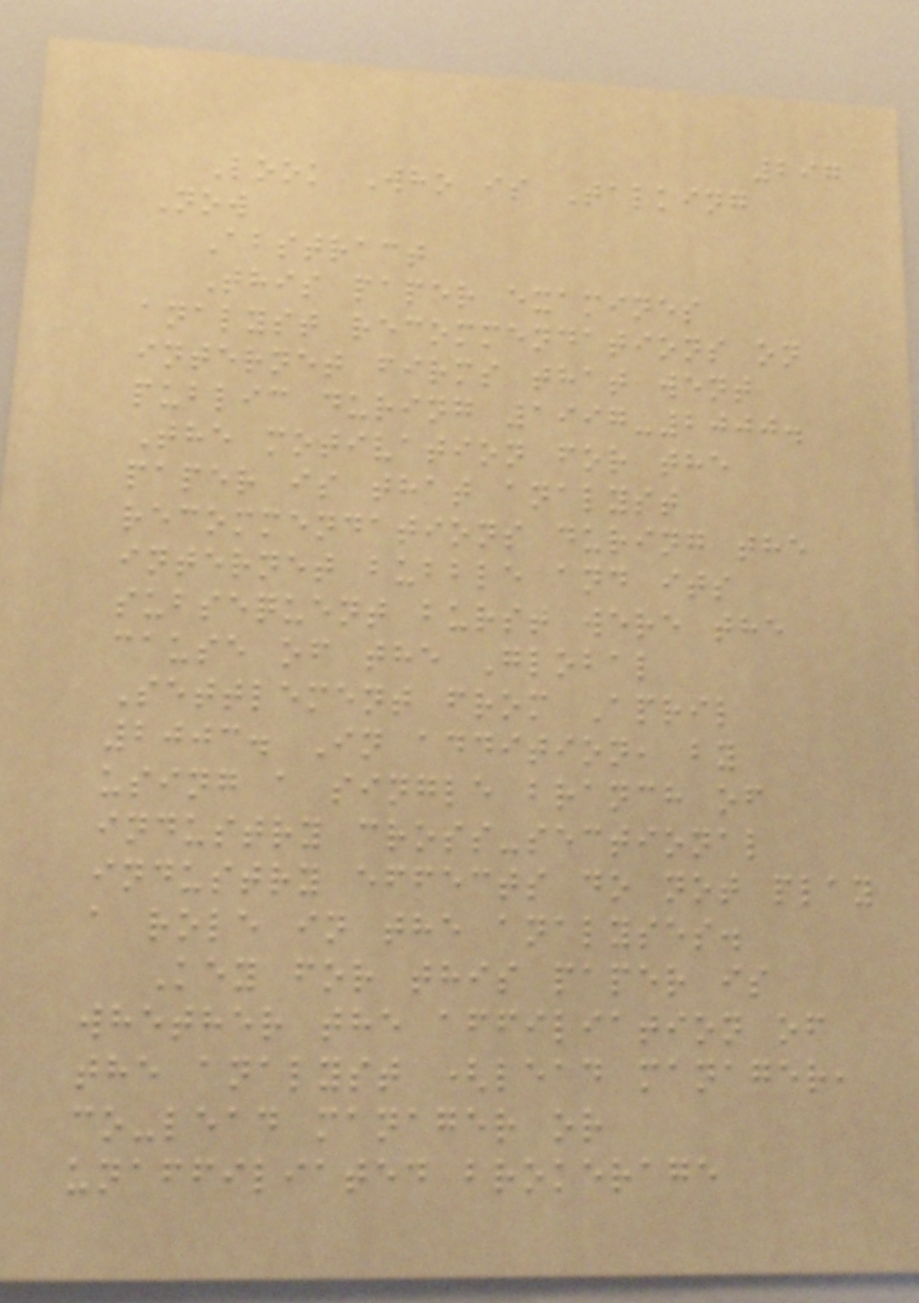297
Look Who is Talking
Now
Abstract
This paper examines
analyst recommendations on
internet firms that went
public during 1997-2000.
The motivation for the
paper is that analyst
recommendations during the
internet bubble and its
subsequent burst were the
cause of the Global
Settlement from April
2003. In addition, by
using a single branch of
industry cross-sectional
industry effects do not play
a role in the analyses.
Key for this paper is
whether the affiliation of
the analyst (lead manager,
co-lead manager or
unaffiliated brokerage
